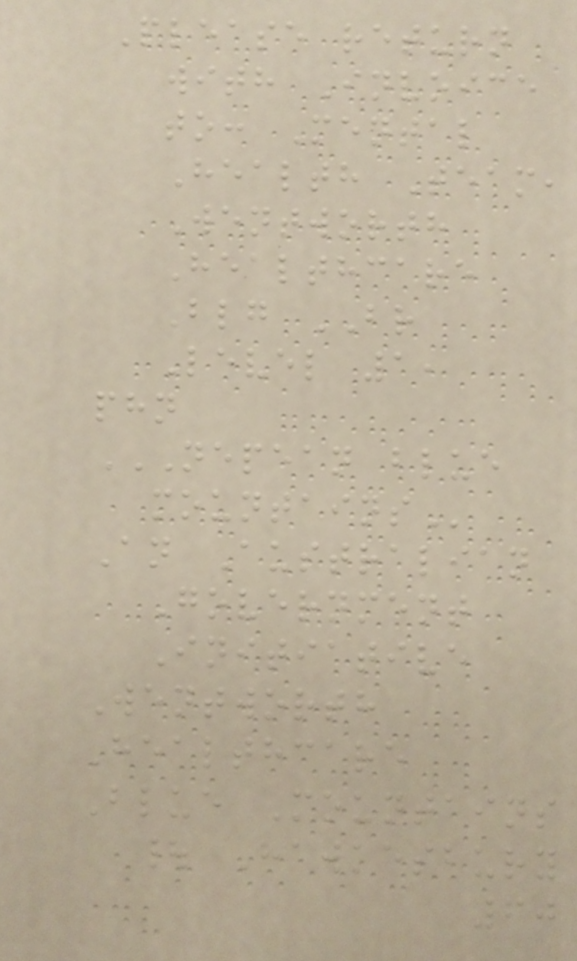Please return
with Invoice
to: Mental
Health Team,
Wentworth
Healthcare
Blg BR
Level 1,
phn
NEPEAN BLUE
MOUNTAINS
An Australian
Government
Initiative
Wentworth
Healthcare
Blue Mountains
| Hawkesbury
60
